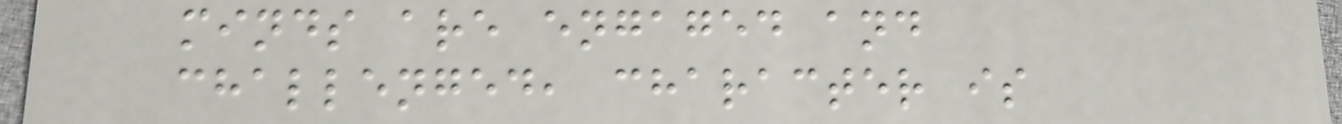minds are engaged and
challenged, character is
